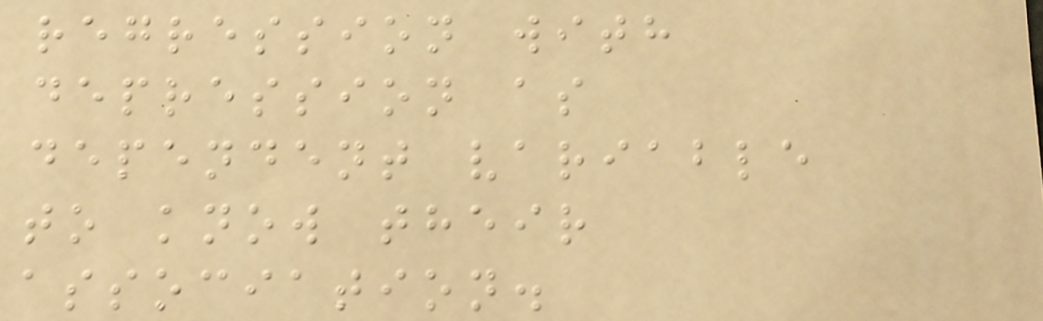regression with
depression as
dependent variable
to know their
association.
